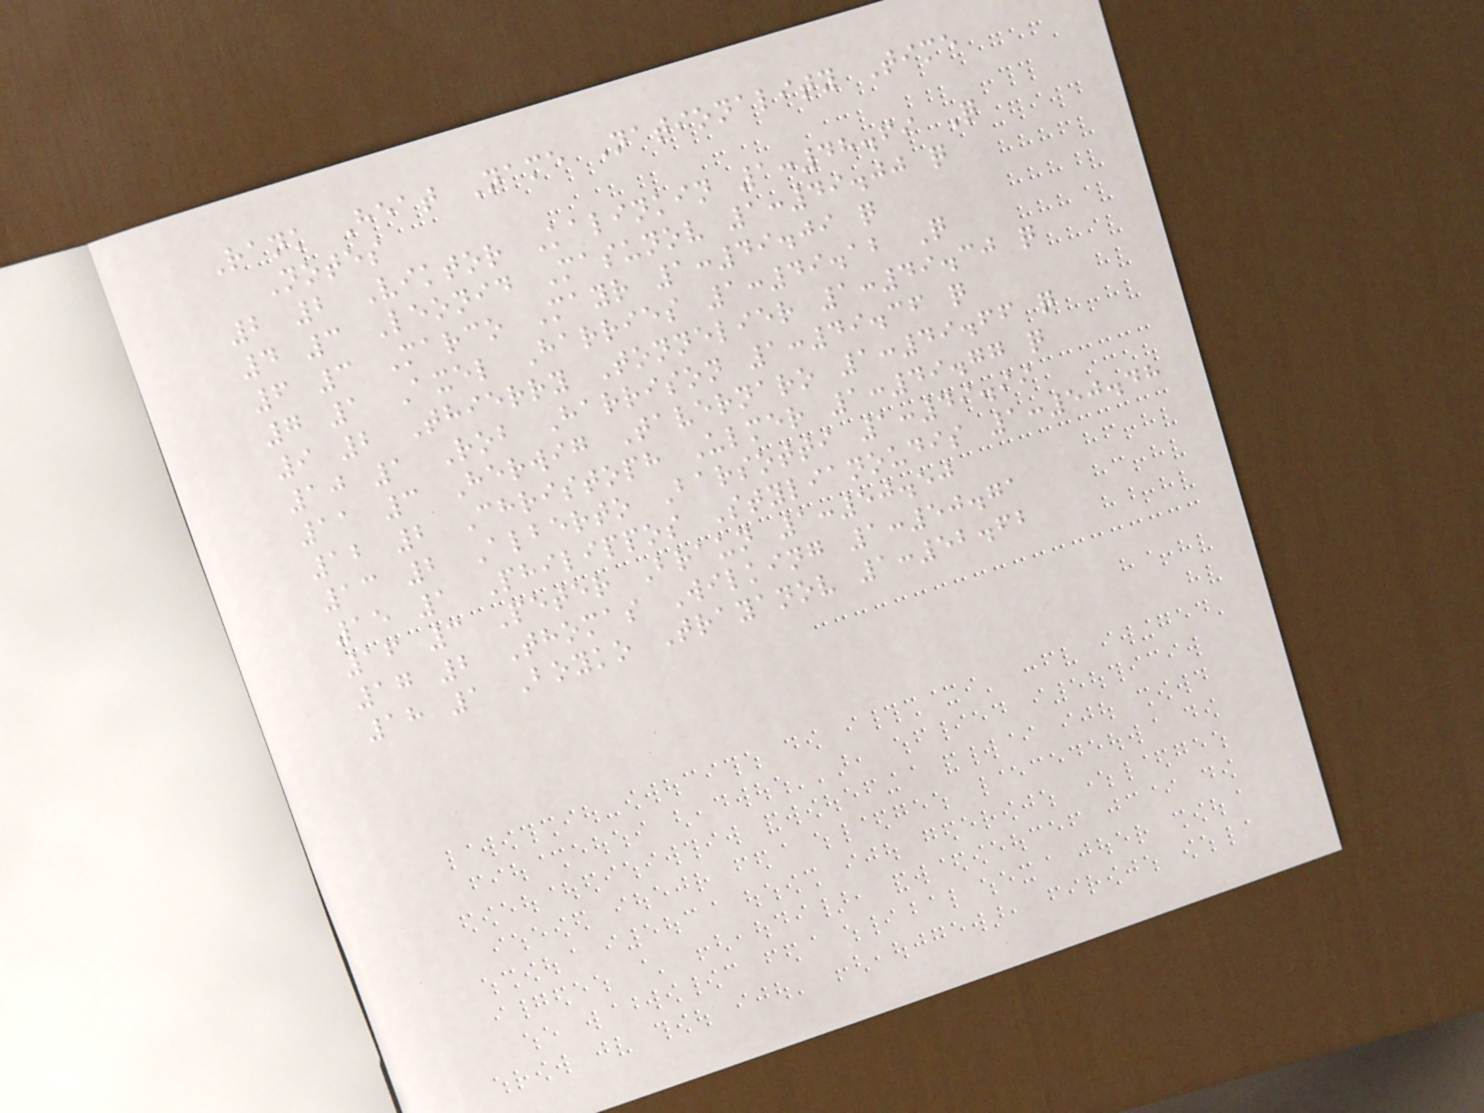Rank Heat Name Nationality Time
Notes
2 2 Viktor Kalinkin 1:48.69 Q
4 3 Leonid Masunov 1:49.00 q
6 3 Marco Mayr 1:49.09 q
7 1 Axel Harries 1:49.12 Q
9 2 Thierry Tonnelier 1:49.30 q
10 1 Rob Harrison 1:49.36 q
11 3 Herwig Tavernaro 1:49.66 q
12 2 Christoph Ulmer 1:49.77 q
13 2 Alberto Barsotti 1:49.99
15 1 Philippos Stylianoudis 1:50.48
16 3 Peter Braun 1:50.50
17 2 Thomas Wilking 1:50.71
18 1 Boyko Trayanov 1:52.62
